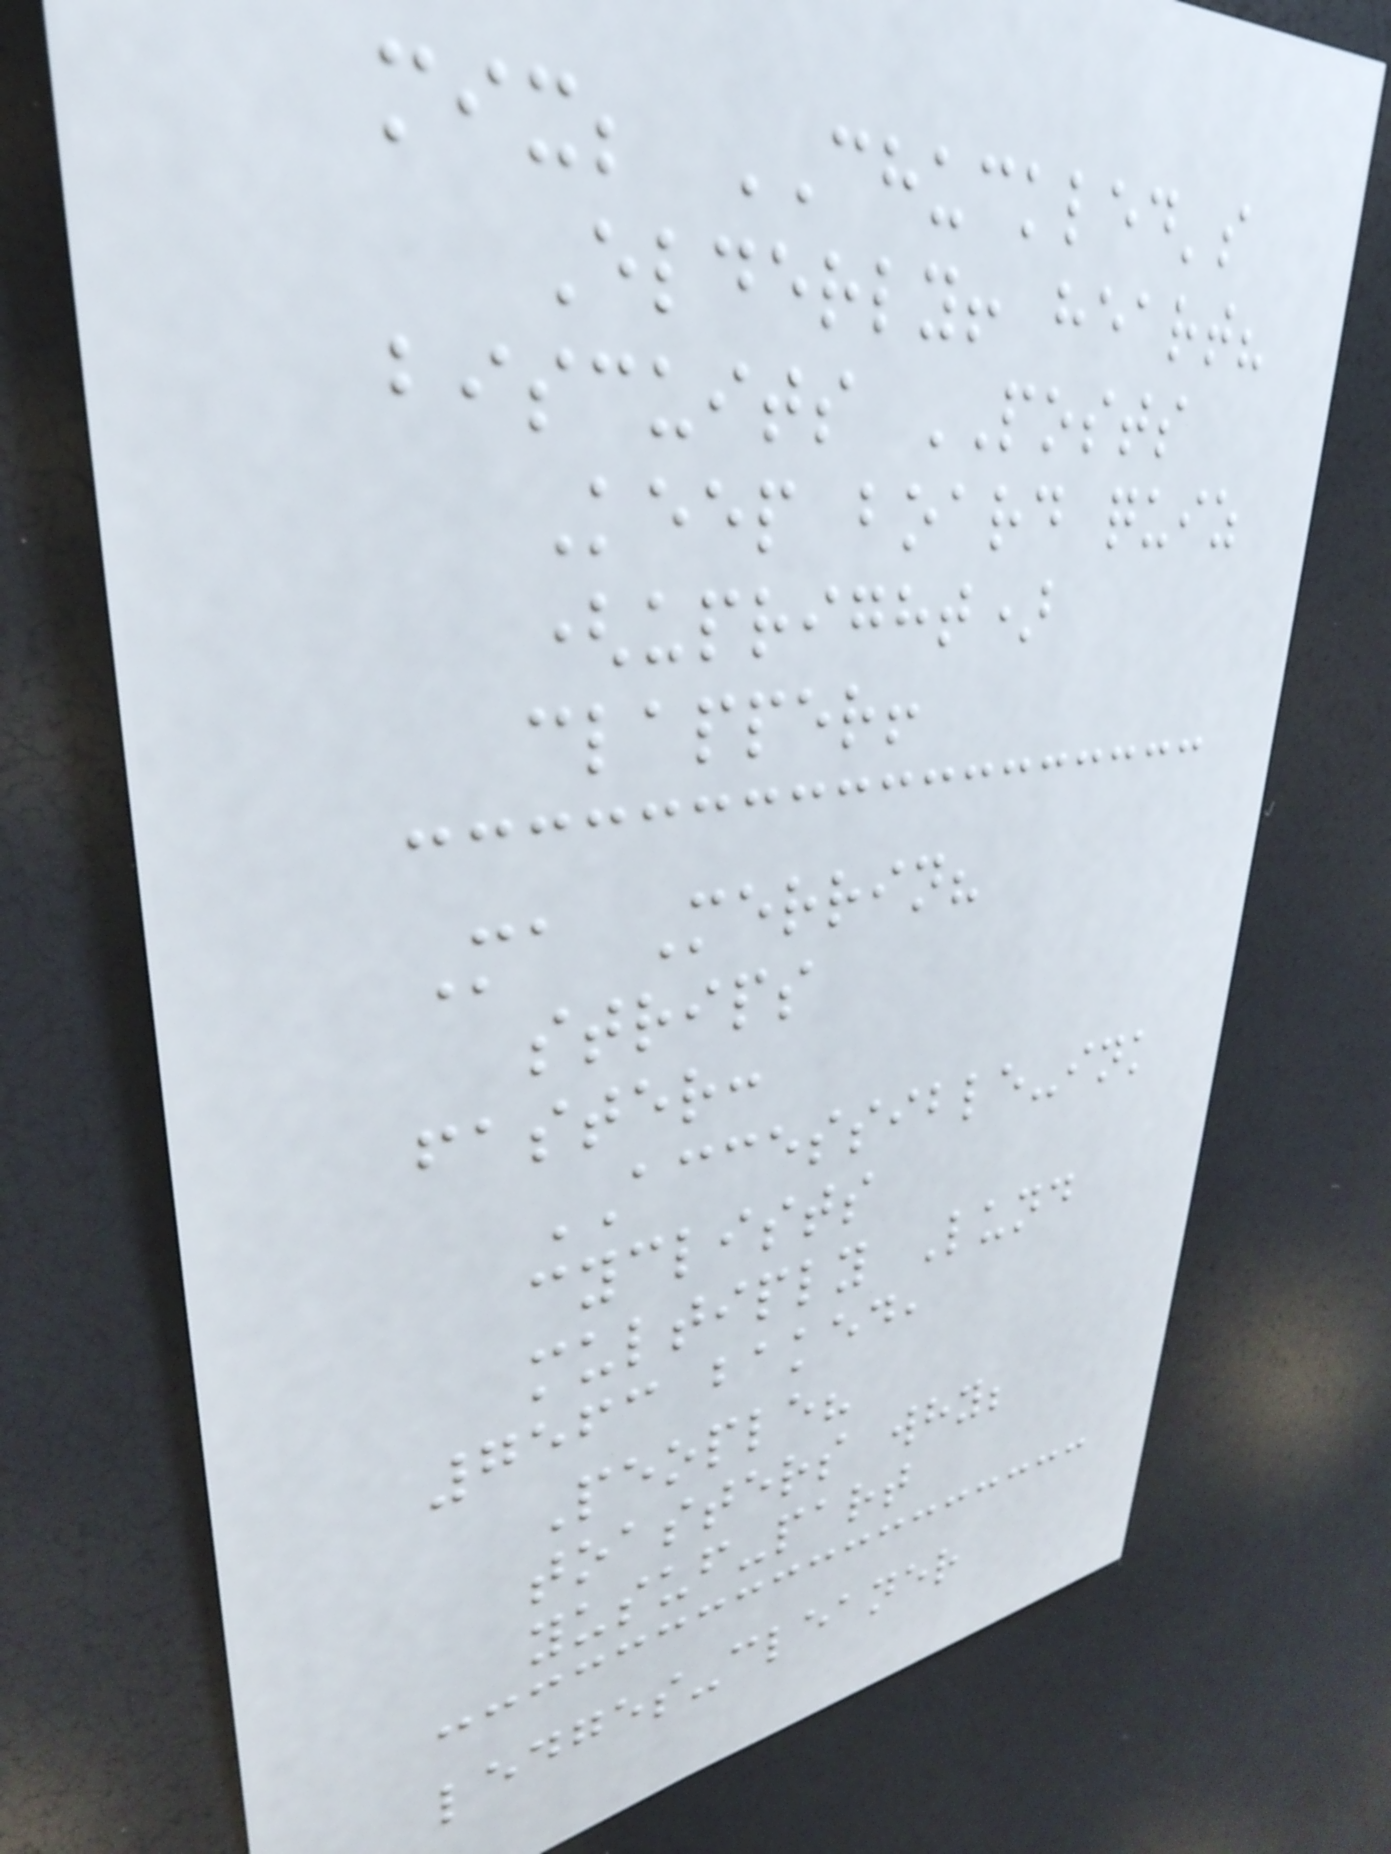mix; CHUCKLED's
Elderly! heart?
biscuits POSTS
Keep board quiz
(upright)
clapper!
Ma Merrin?
strips
faster:
ACCESSIBLE-ink
cyclists
multiply Lund
7563 baked,
People?
toasters why;
yusuf-part
ledges-cleaner
